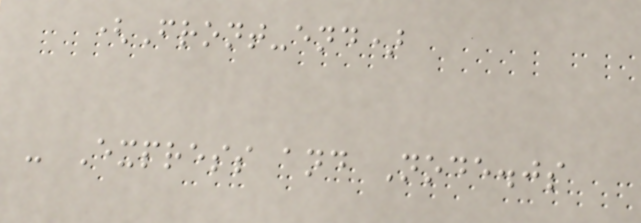(Front-end)
- Express and Node.js
